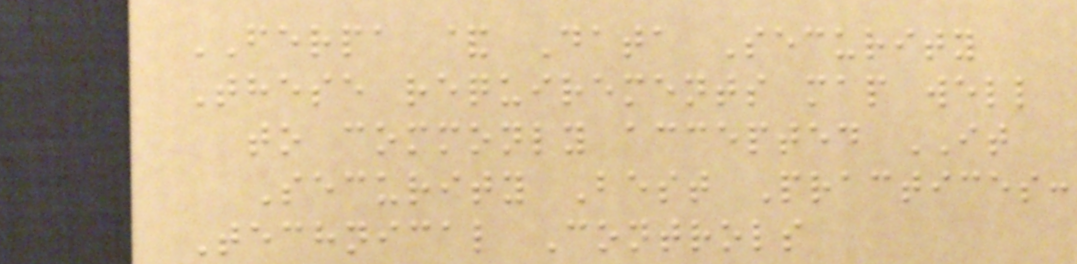FERPA & Data Security
These requirements map well
to commonly accepted IT
Security Best Practices:
Technical Controls
